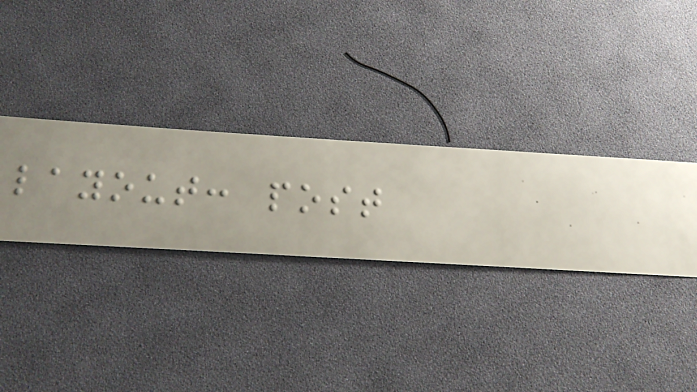layout: post
